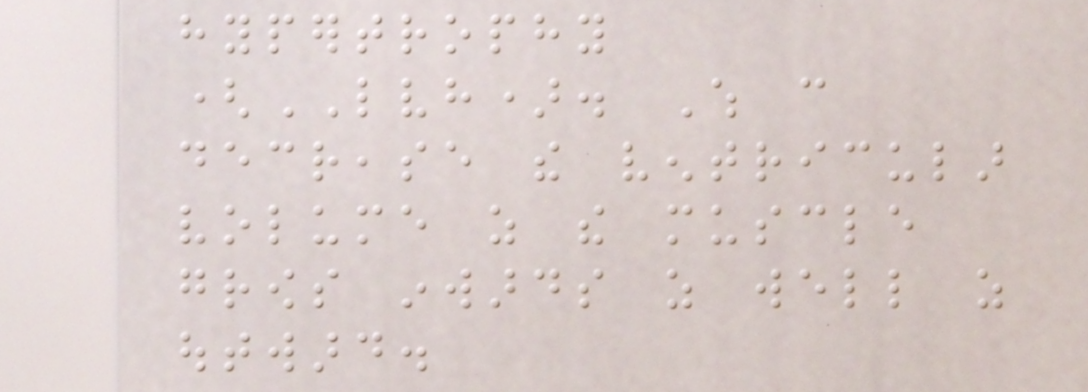hypertrophy
(LVH). Which can
decrease the ventricular
volume as the muscle
grows inwards as well as
outward.
